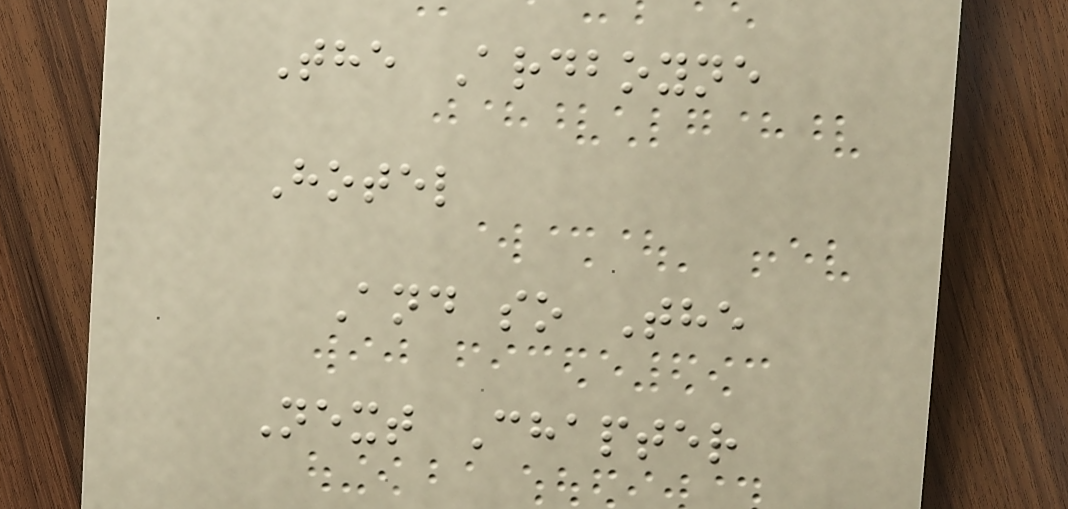The Ardboyne
Hotel
And so The
Next Chapter
